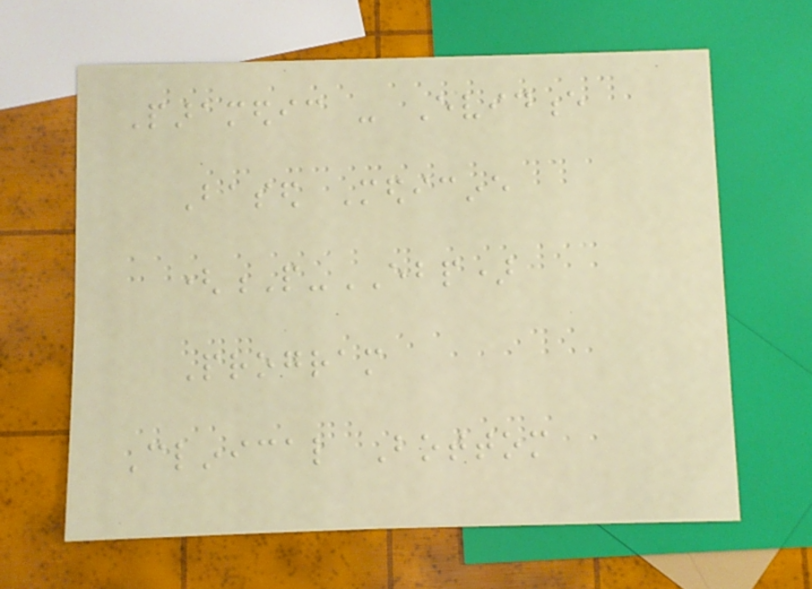Paramedic - Evidence
Based Medicine
(P-EBP)
Program
Clinical Bottom
